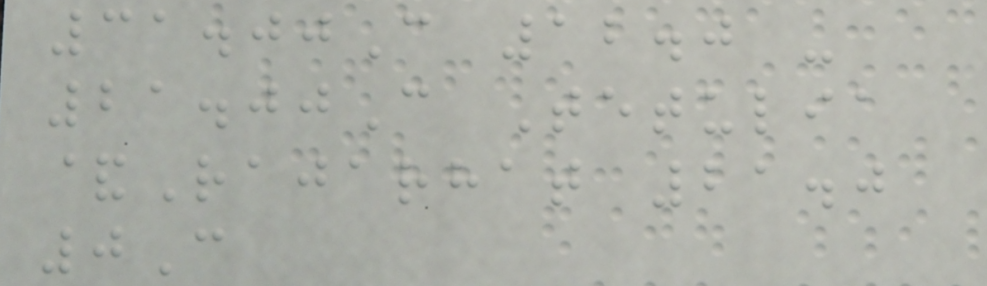31.00C 12.0 -
21.00C Tetulia
&Rajarhat 21.0
0C
